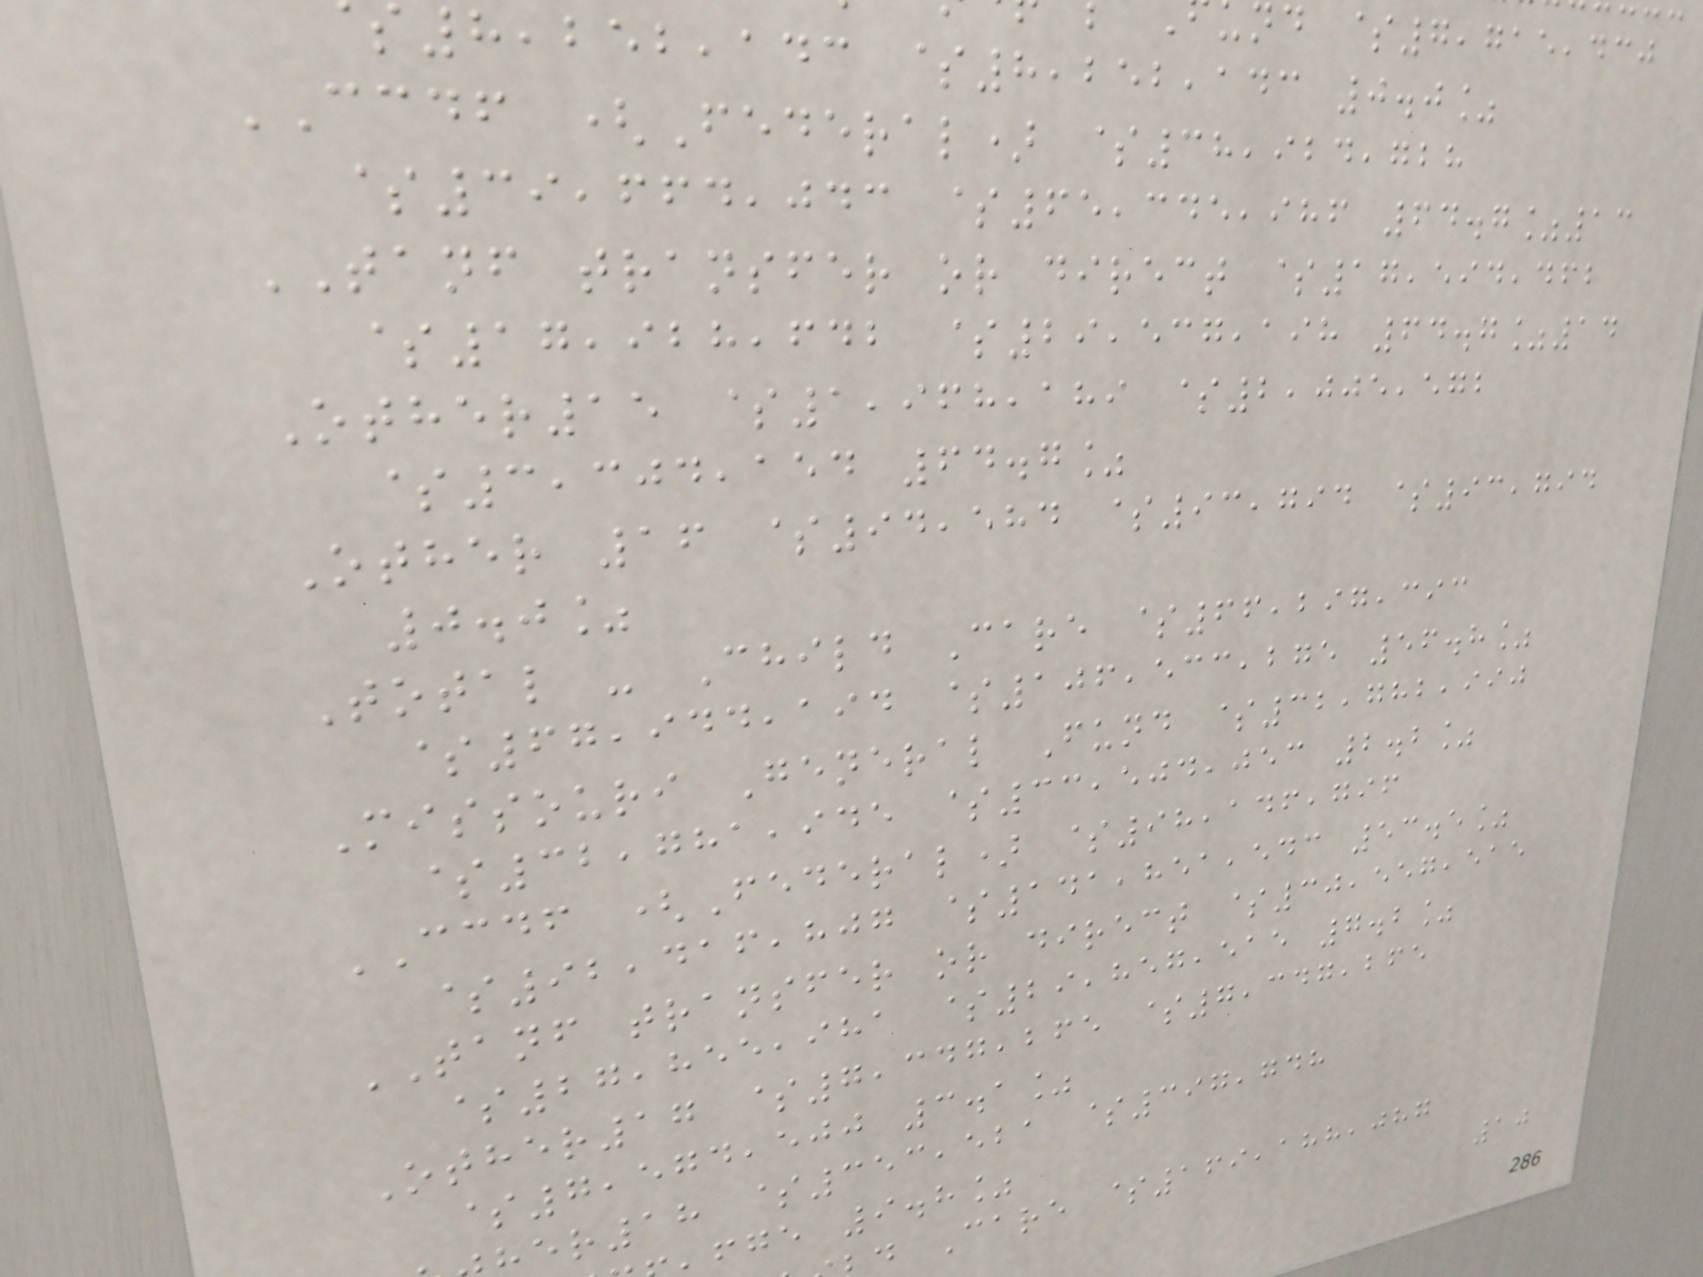nd $7,715,430
8,252,143 $8,252,143 0.0%
CCDF (Federal) $38,924,728
$39,664,043 $65,345,986 64.7%13
TANF transfer or direct $17,594,462
$17,928,642 $29,537,198 64.7%14
Other15 $1,968,189 $2,005,572
$3,304,154 64.7%
Other 16 $94,584 $93,794 $93,794
0.0%
Total - Child Care $66,297,393
$67,944,194 $106,533,275 56.8%
Missouri General Fund $32,782,990
$32,781,945 $33,504,053 2.2%
CCDF (Federal) $98,146,796
$92,416,807 $141,851,543 53.5%
TANF transfer or direct $30,557,515
$27,855,981 $29,857,515 7.2%
Other17 $7,347,265 $7,347,265
$7,574,500 3.1%
er18 $353,521 $397,748
fge 9.8%
d Care $169,188,087
10
